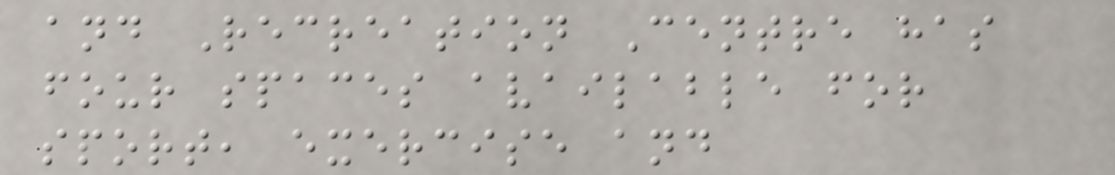and Recreation Centre has
four spaces available for
sport, exercise and
